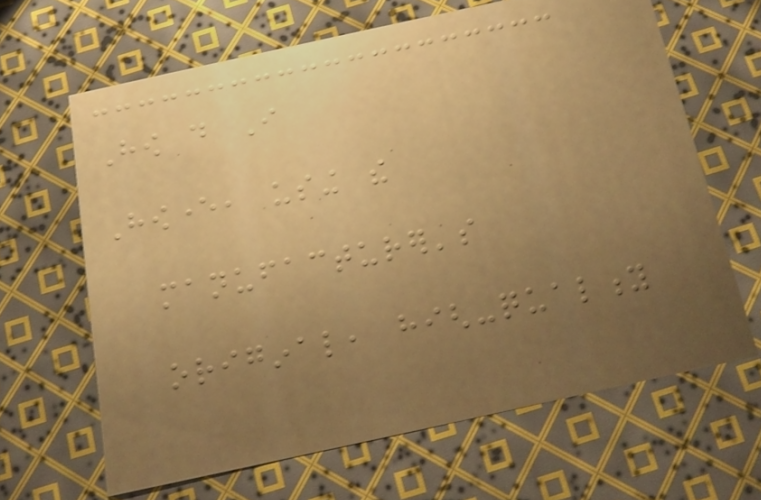How do I
However, using the
manufacturer's
original, high-quality
